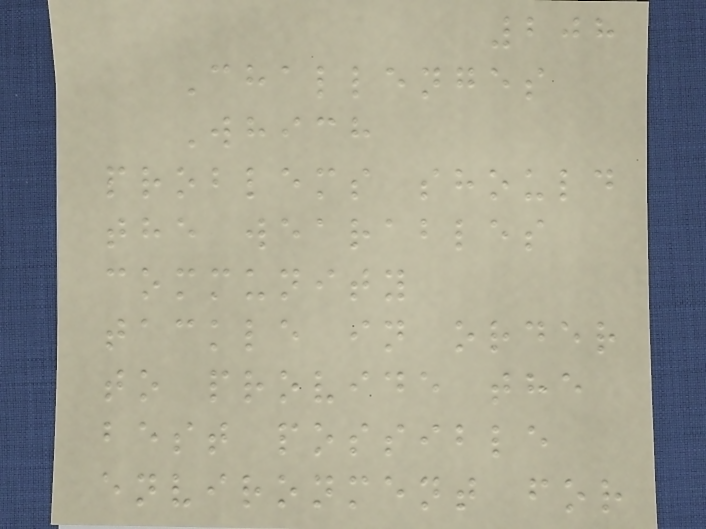208
Challenges
Which
problems should
the wearables
community
tackle in order
to provide the
best possible
environment for
